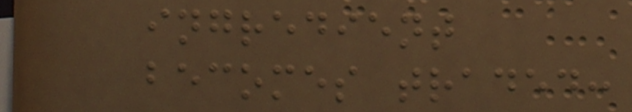ingredient
becomes traded:
